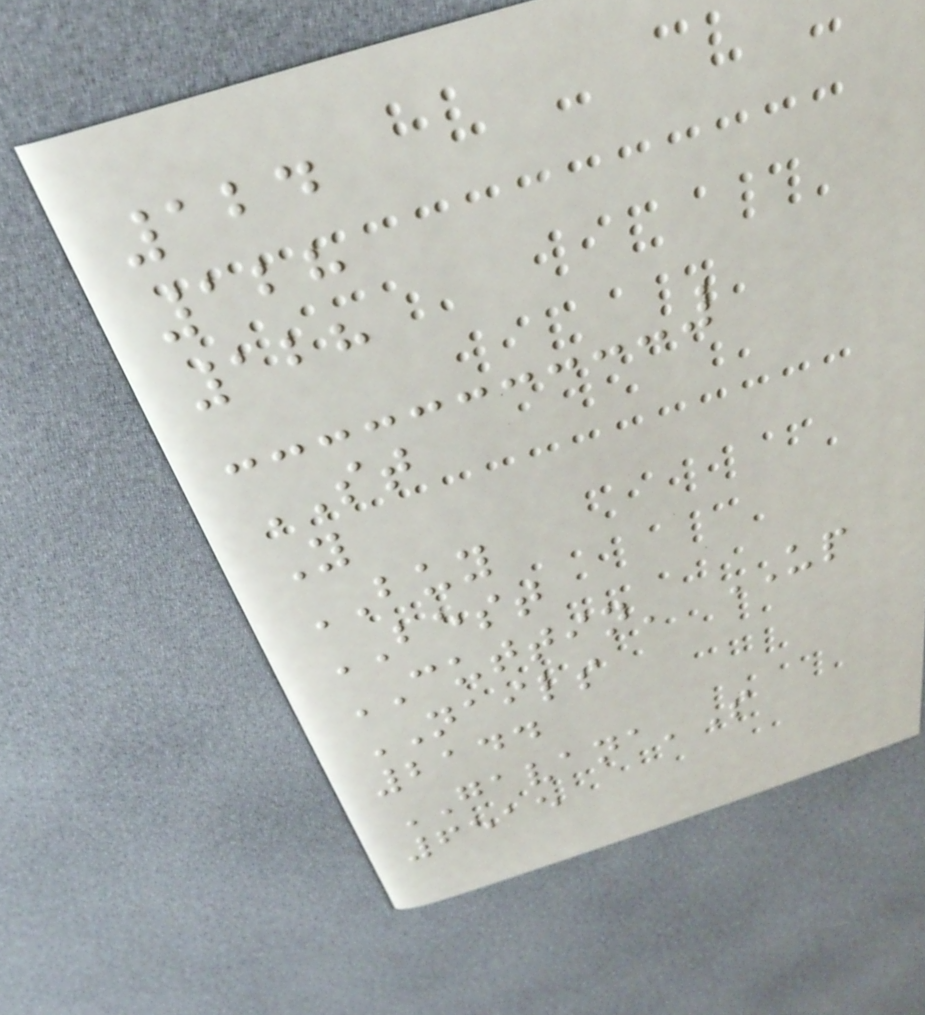124
128
128
ST
Y
BUY
BEST
CUTTIN' UP
NAILS
2144
GAVANA'S
6515
